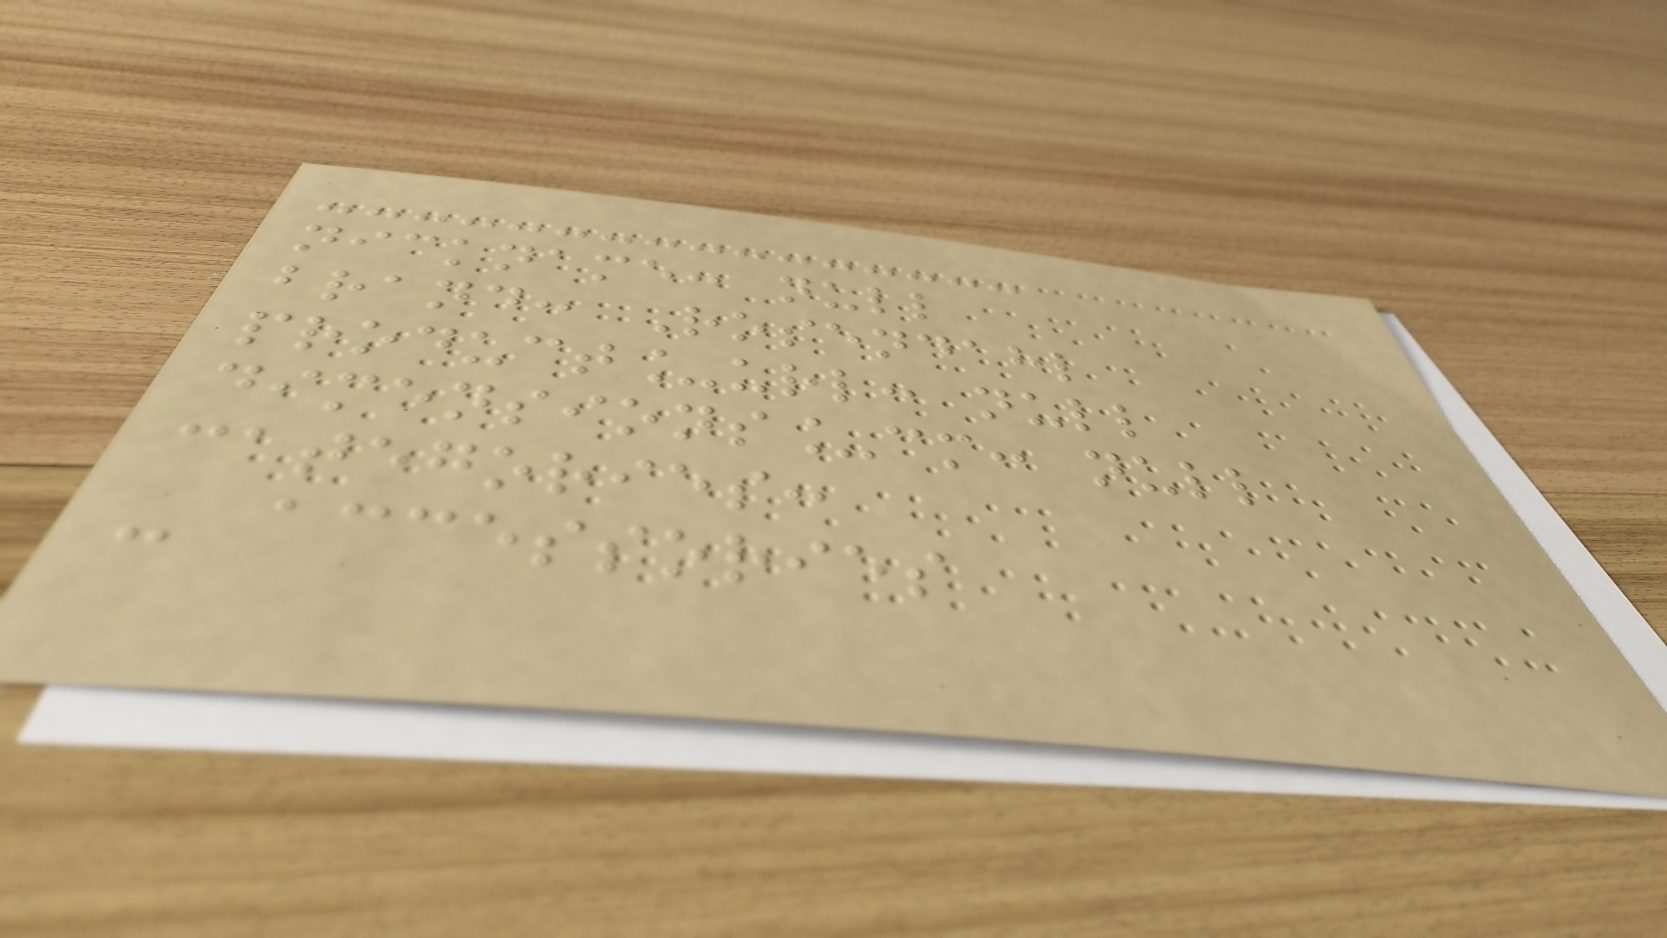nickname: null
brand: Rosendahl
product_url: null
dimensions_cm: null
categories:
- accessories
